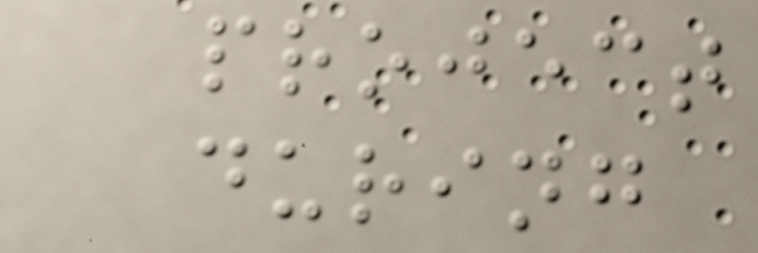project
during
